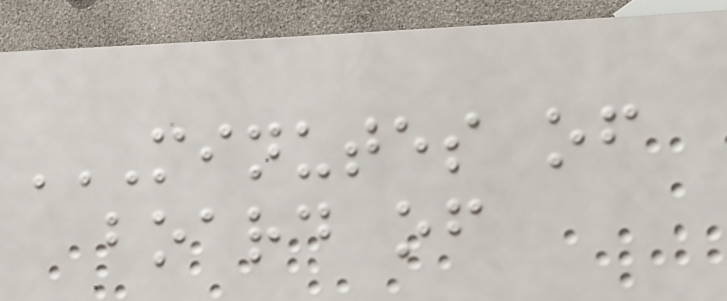MINUTES OF
BOARD OF
